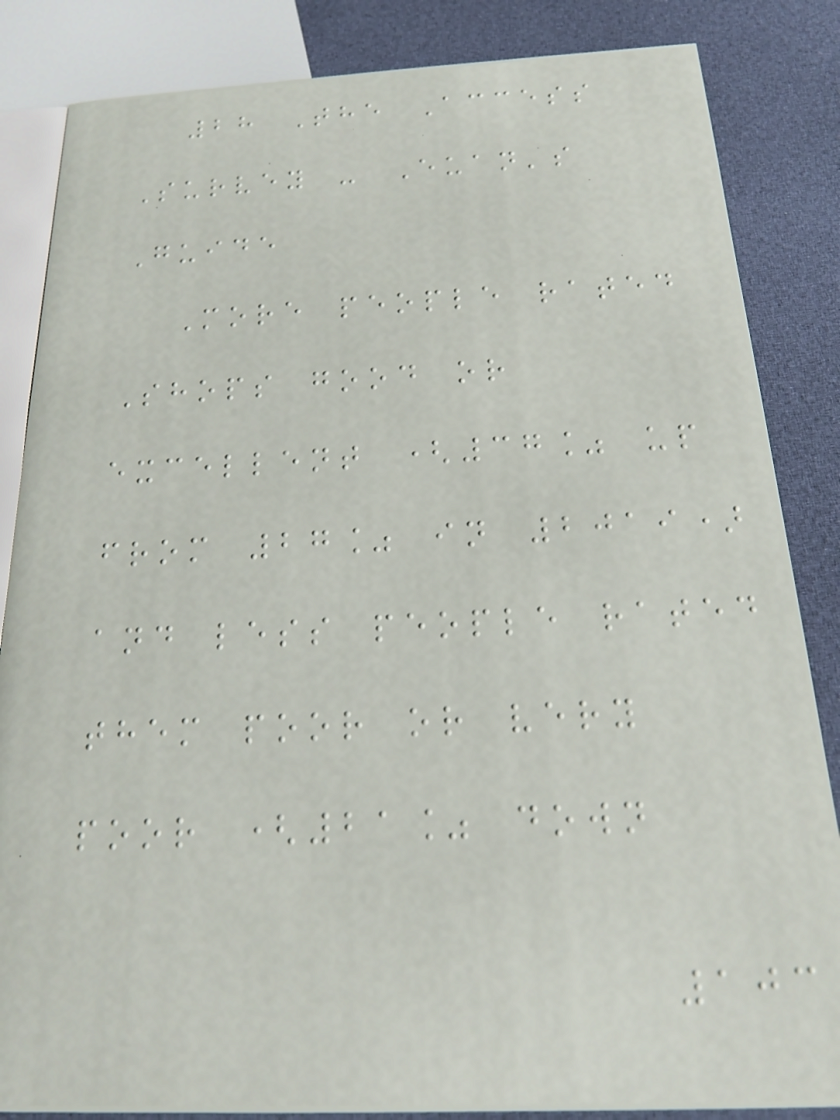28 The Access
Survey - Euan's
Guide
More people rated
Shops good or
excellent (37% up
from 27% in 2019)
and less people rated
them poor or very
poor (21% down
103
